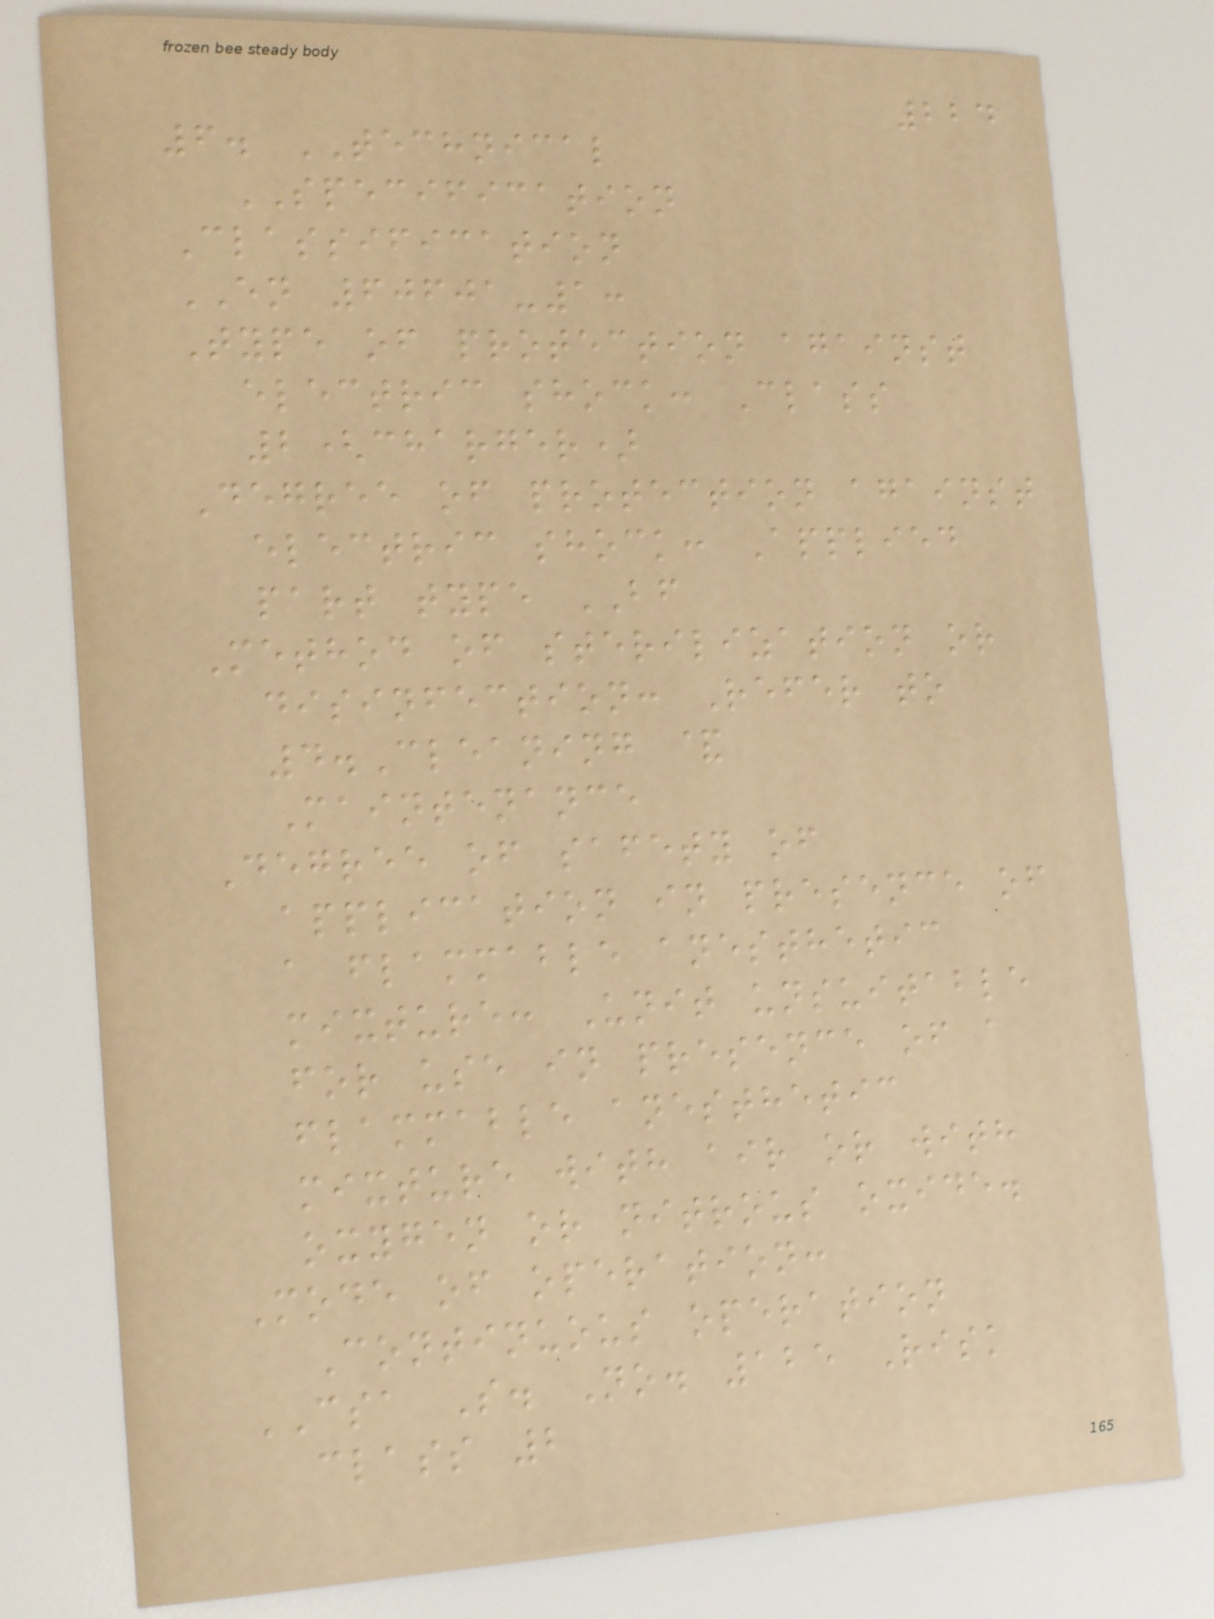224
6. TECHNICAL
SPECIFICATION
Classification
EN 60601-1:
Type of protection against
electric shock: Class
2(charger)
Degree of protection against
electric shock: Applied
part type BF
Method of sterilization or
disinfection: Refer to
4.Cleaning &
Maintenance
Degree of safety of
application in presence of
a flammable anesthetic
mixture: Unit unsuitable
for use in presence of a
flammable anesthetic
mixture with air or with
oxygen or nitrous oxide.
Mode of operation:
Continuous operation
CSA S. No. 125 Risk
class 2
